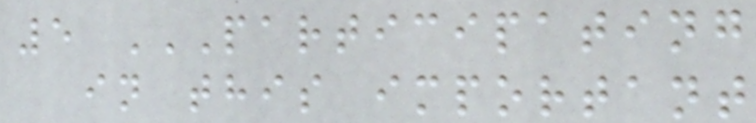5 PARTICIPATING
IN THIS IMPORTANT
